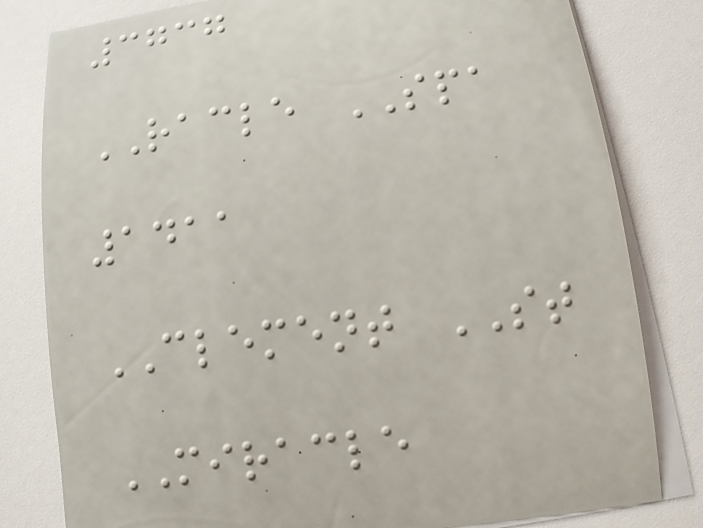3737
RACLE SPA
1411
CLEMENT ST
MIRACLE
